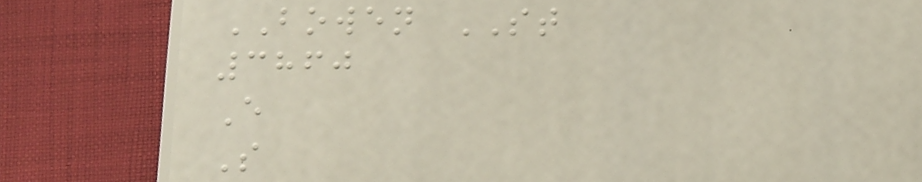BOWEN ST
3860
E
S
